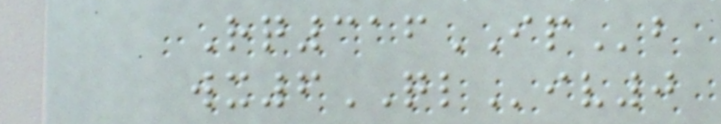Rq316IPb
wx6QLiv0
